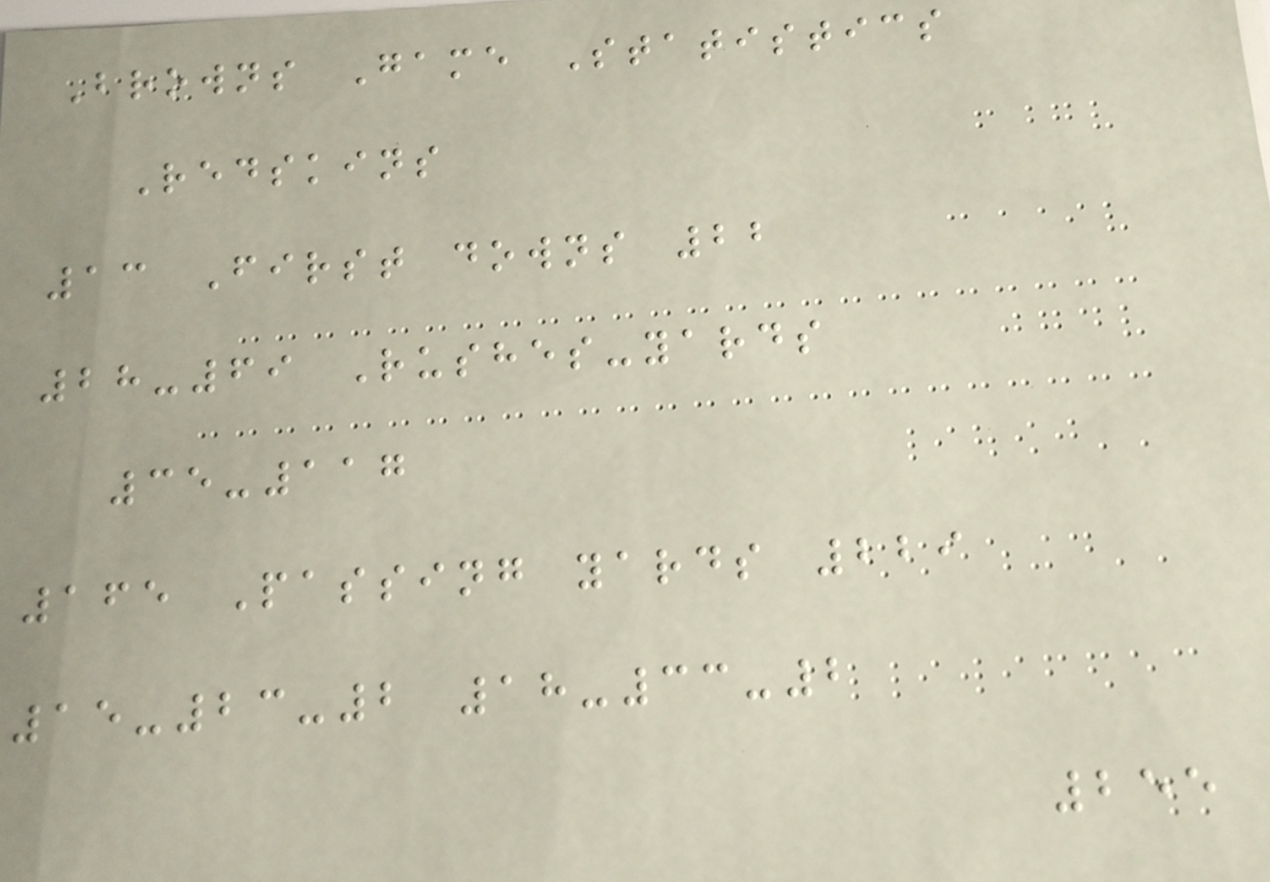Browns Game Statistics
Redskins
13 First downs 22
28-69 Rushes-yards
35-117
165 Passing yards 229
15-23-2 18-33-2
255
